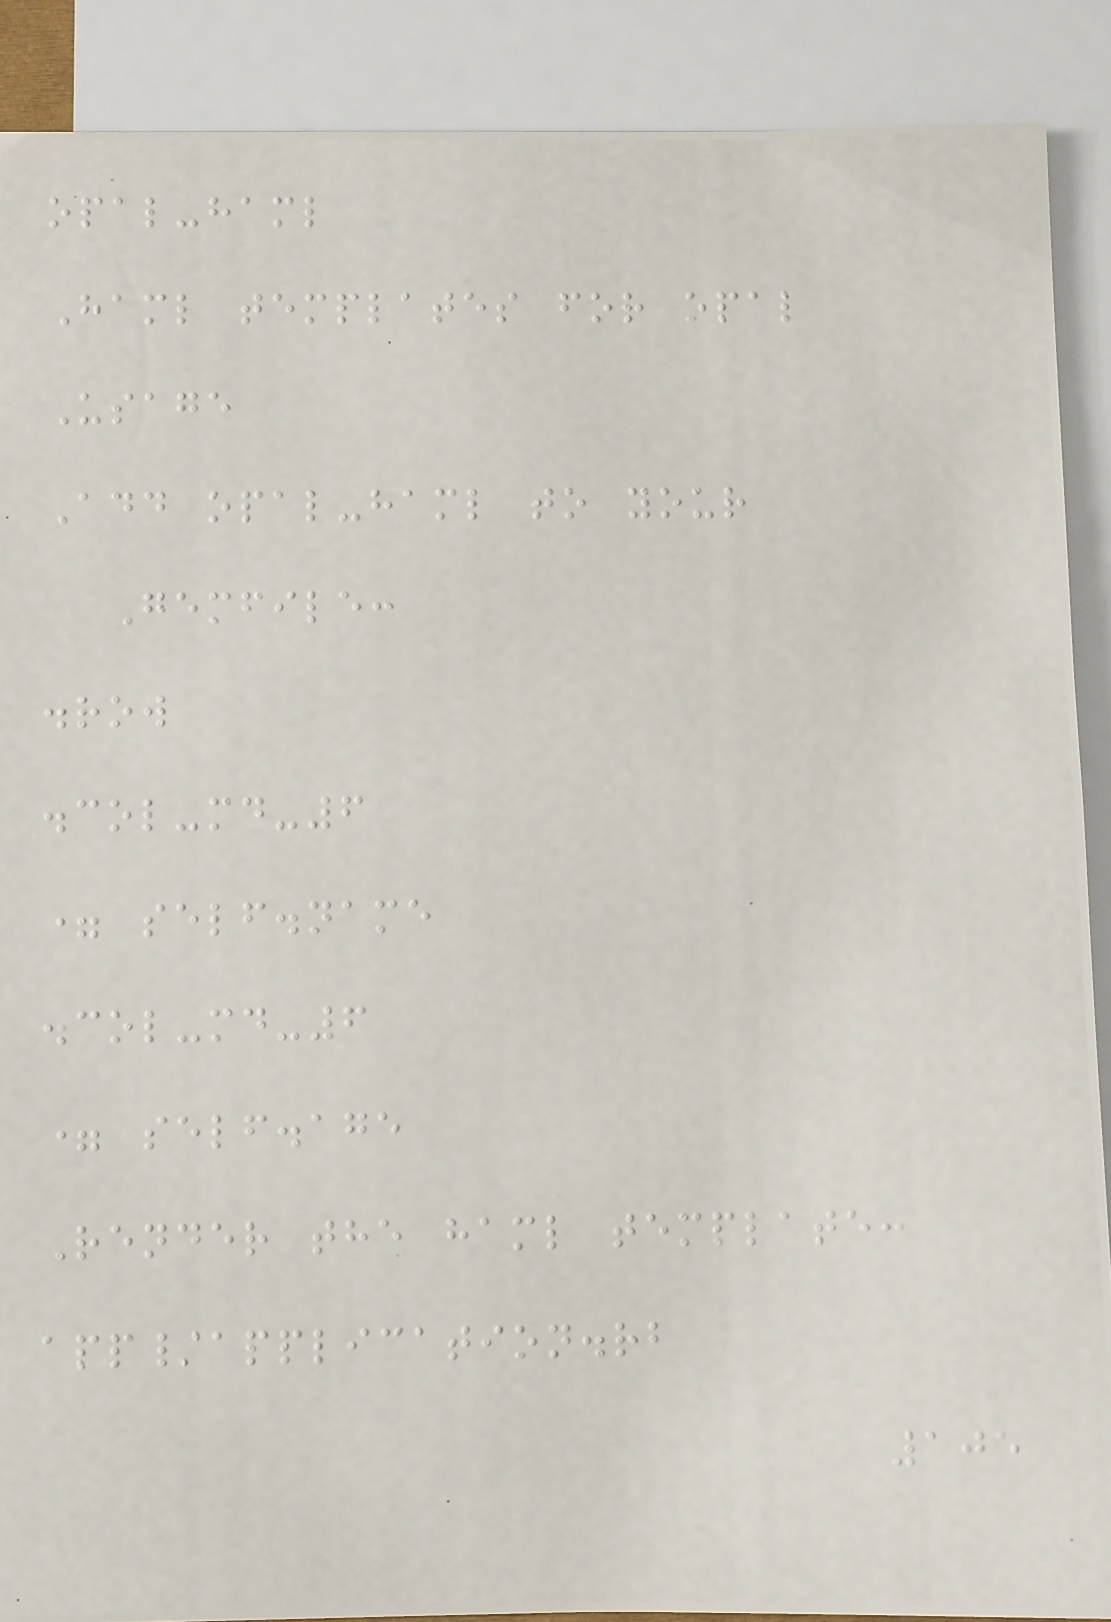opal-haml
Haml templates for opal
Usage
Add opal-haml to your
Gemfile:
.row
.col-md-6
= self.name
.col-md-6
= self.age
Render the haml template:
app/application.rb
105
